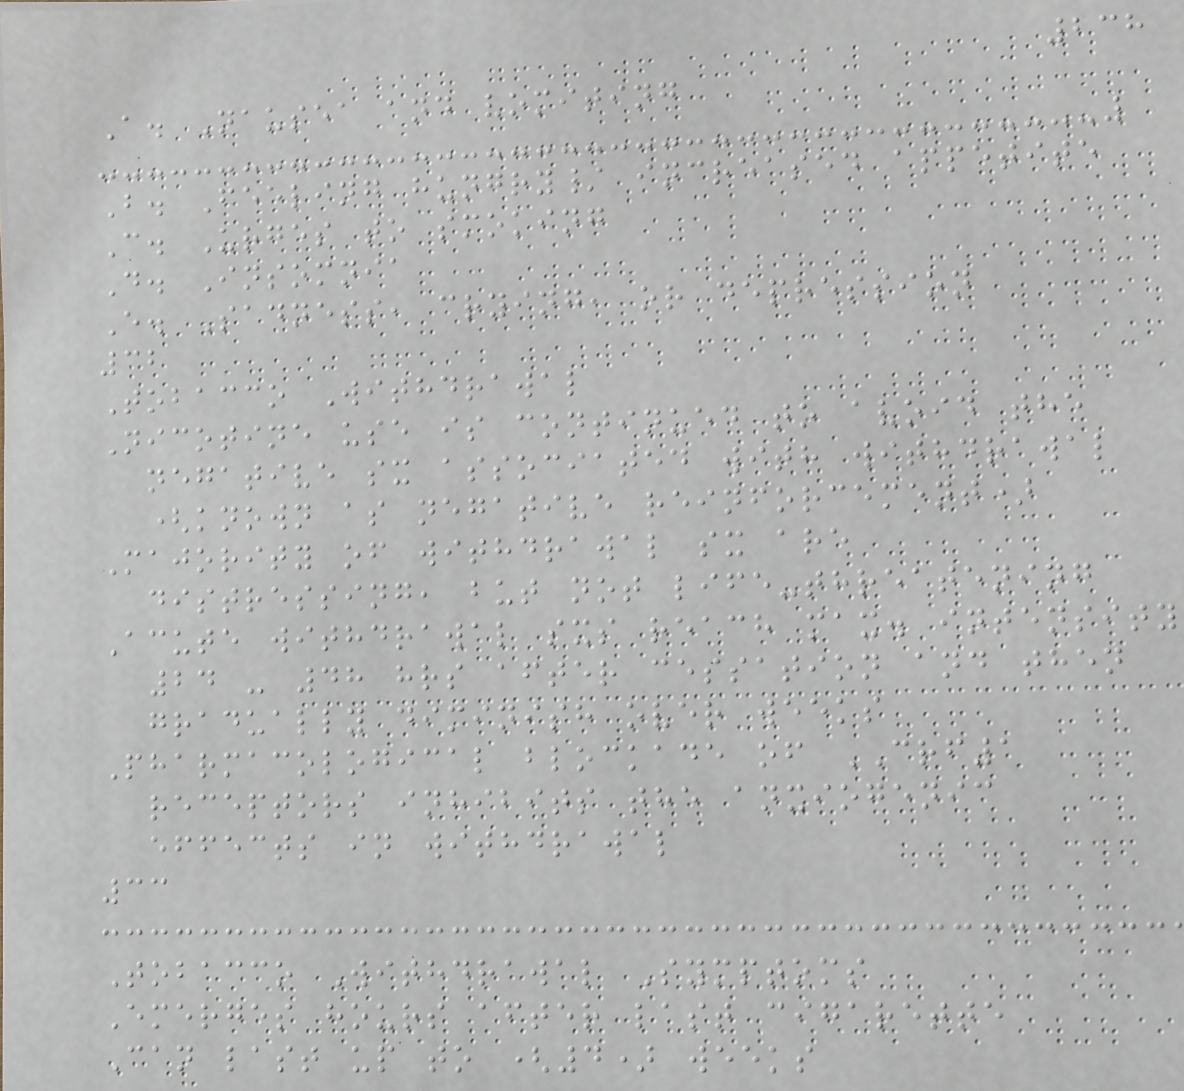238
A. Nausea and vomiting
B. Feeling hungry/ increased appetite
C. Urges to smoking
D. Insomnia
E. Sadness, crying, or depression
32
Tobacco Withdrawal
Nicotine use is continued to avoid the
negative sx associated with withdrawal
(known as negative reinforcement)
Majority of withdrawal sx are
distressing, but not life-threatening
Acute withdrawal sxs reach max. intensity
24 - 48 hrs after cessation and then
gradually diminish over weeks
Pharmacological blockade of CRF1
receptors inhibits the anxiogenic
effects in withdrawal
33
Tobacco Withdrawal Symptoms
Emerges hours after last cigarette
Can last up to (4) weeks
